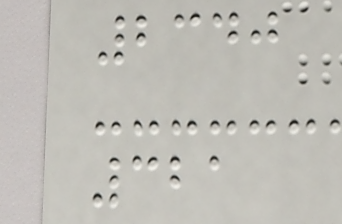2340
321
